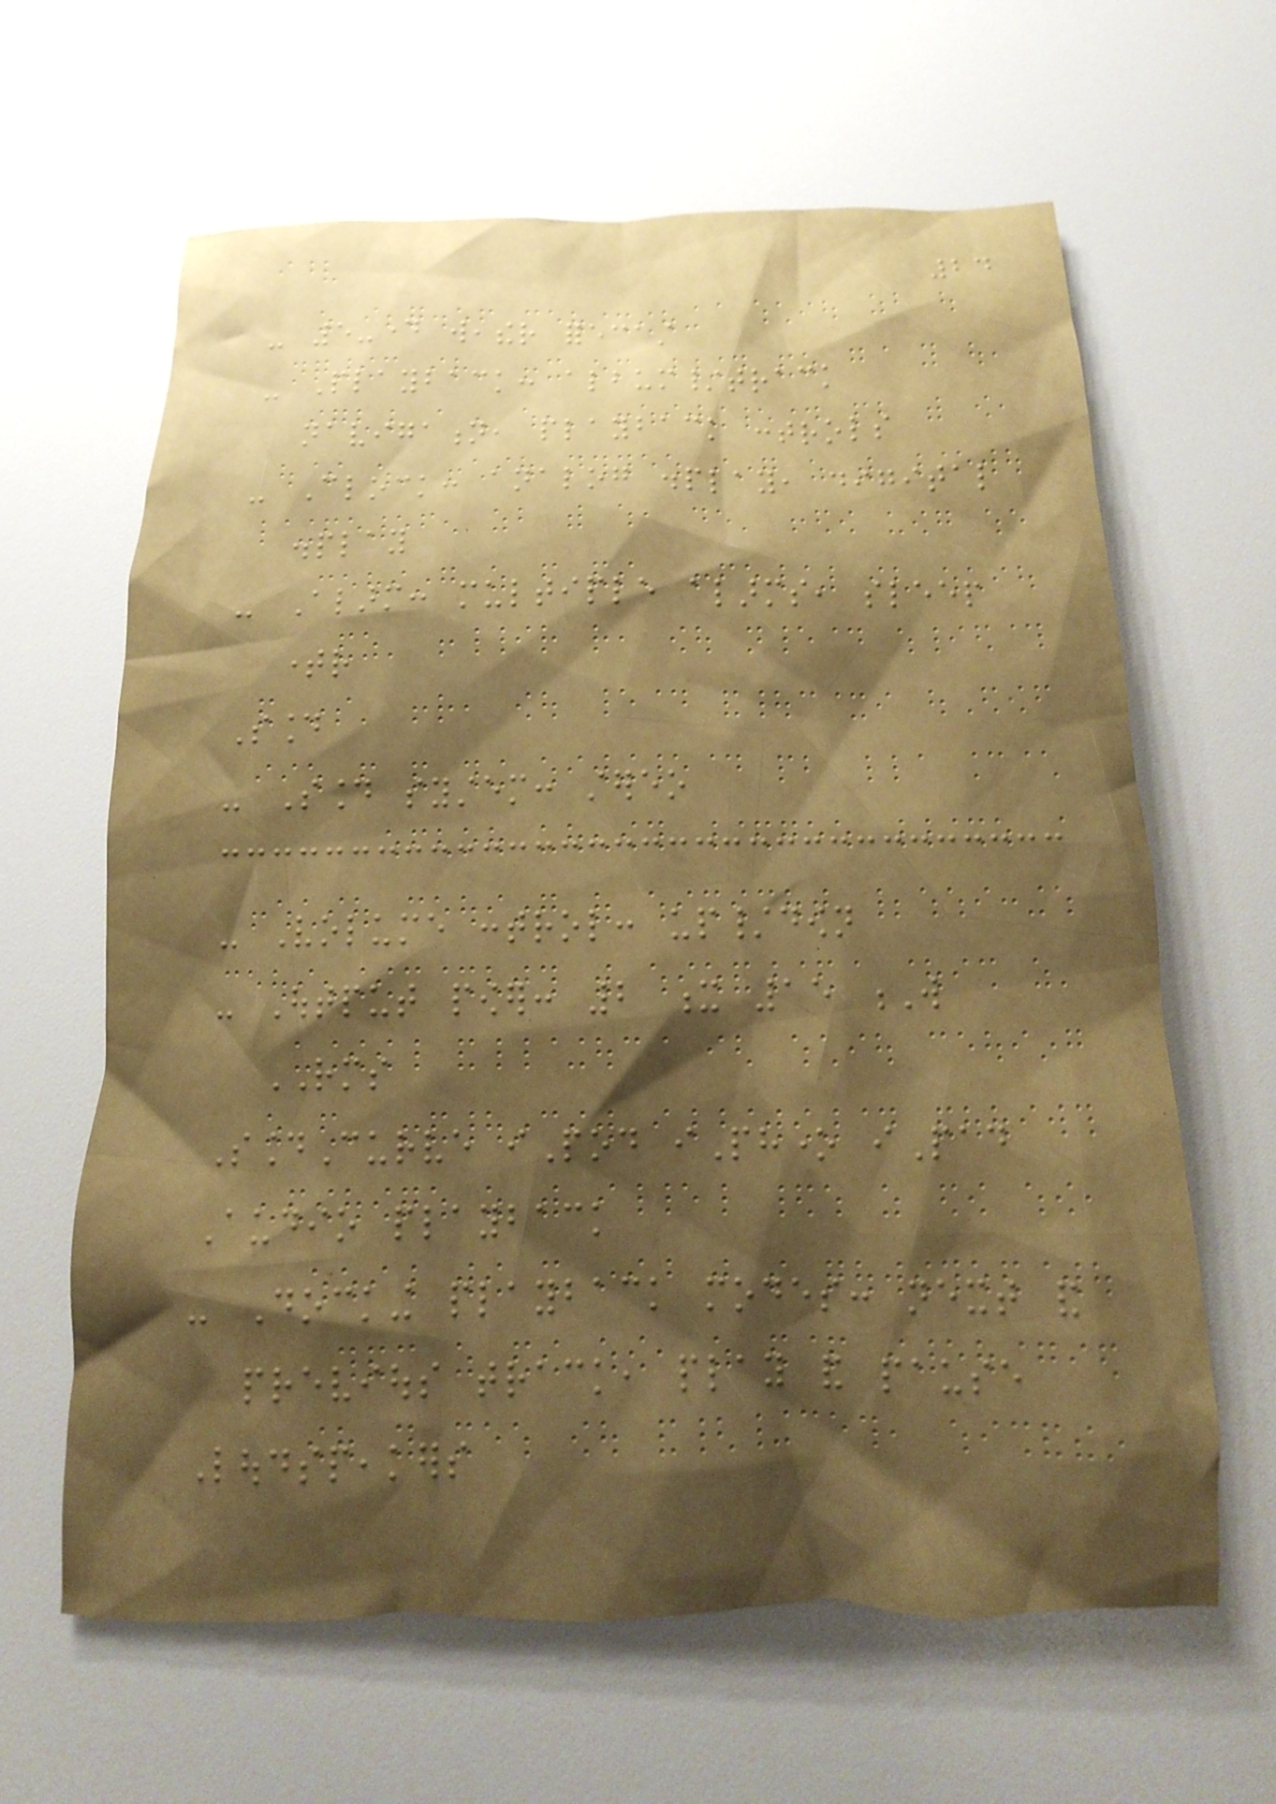24
- 5-day weather forecast
- Playback: album/track
navigation, playback controls
- Clock: analog display, digital
display
- Alarm: multiple alarms, sleep
timer
Sound
- Sound system: stereo
- Volume control: up/down
- Output power: 2 x 15 W
RMS
SoundCurve iPod iPhone iPad
Audio playback
- Docking playback modes: next and
previous track, play and pause
Loudspeakers
